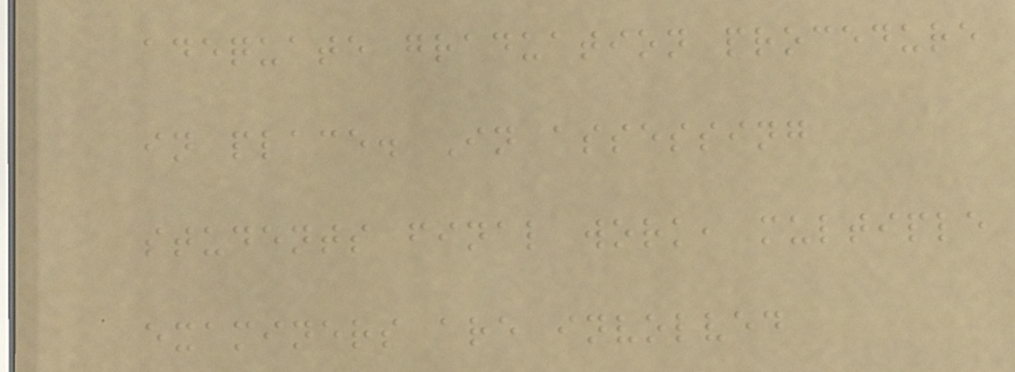adequate graduation procedure
in place. In assessing
students final work, multiple
examiners are involved
